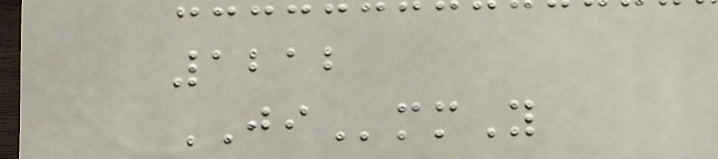1212
JImmY
